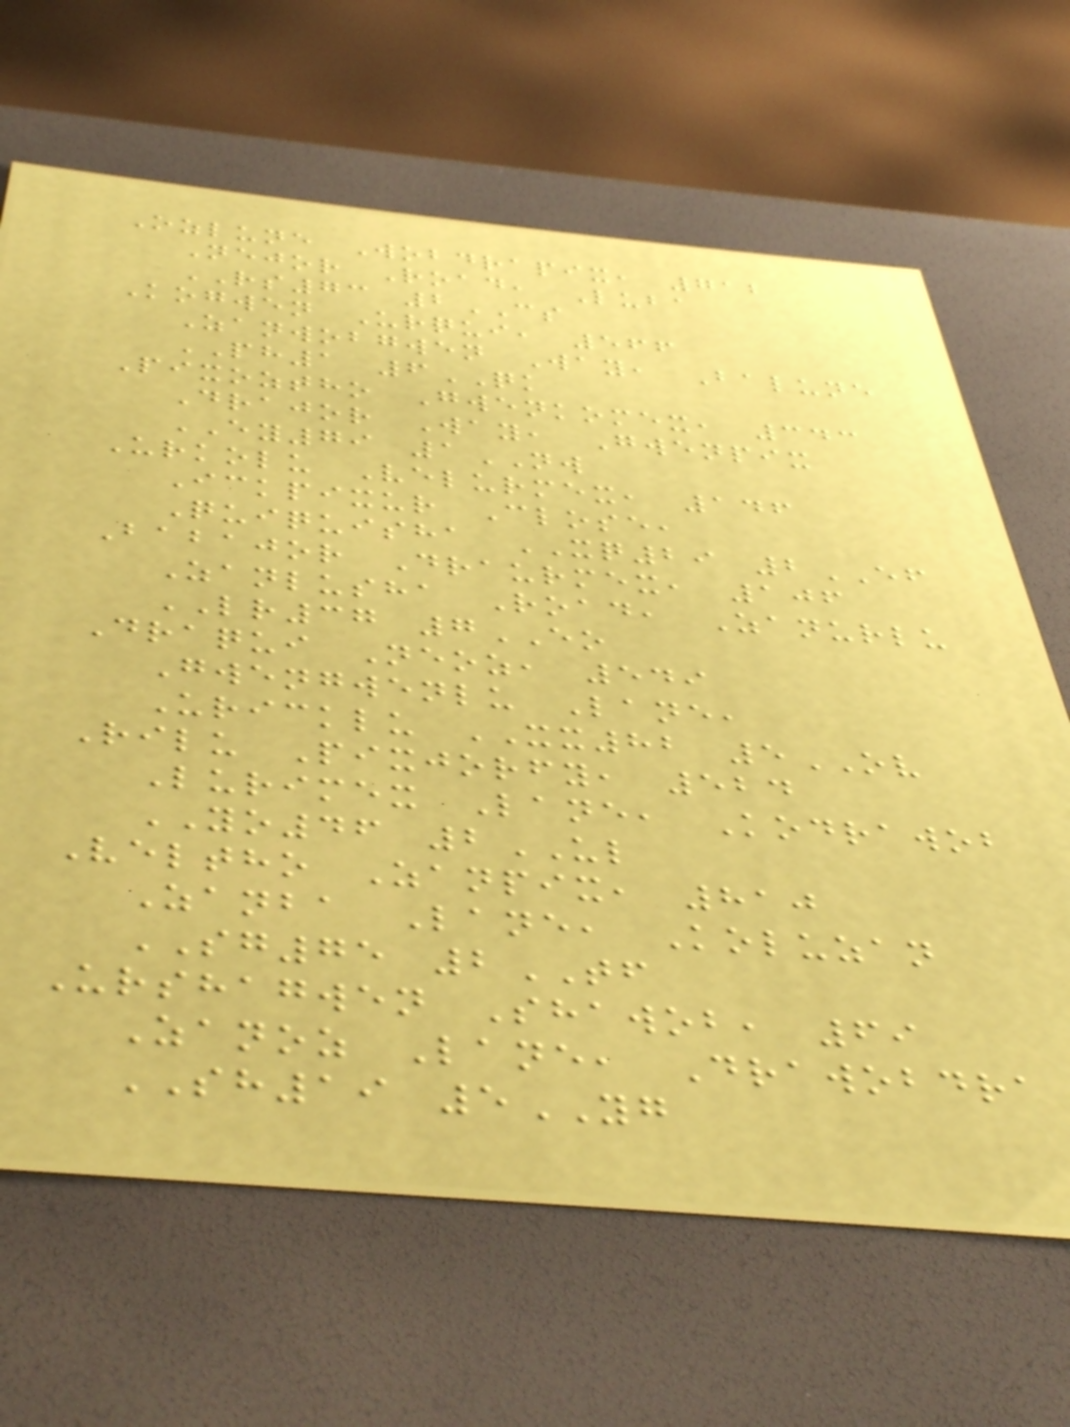Ozlune Wobdrapix, 712
Nejor Road, Luba
RS73 2CS
Kogwen Urqui, 566
Zanwobgwen Way, Balune
PH1 6QK
Pixoztho Gwenkomex, 343
Drajor Way, Gwenpix
EY79 1NW
Urkolu Velurmex, 146
Ickpixur Close,
Quiquisha XQ29 2EF
Babajor Draurmex, 106
Zanlusha Road, Zanurlu
LR37 7EO
Draqui Neoz, 549
Gwengwenlu Lane,
Uricklu XX82 5OV
Rilu Pixjorfy, 524
Lurimex Lane, Kodrawob
YO46 2UL
Veltho Zanpix, 810
Zanba Lane, Koluzan
SG75 2TF
Urshagwen Shawob, 69
Zanoz Lane, Drawobdra
SH19 5YG
